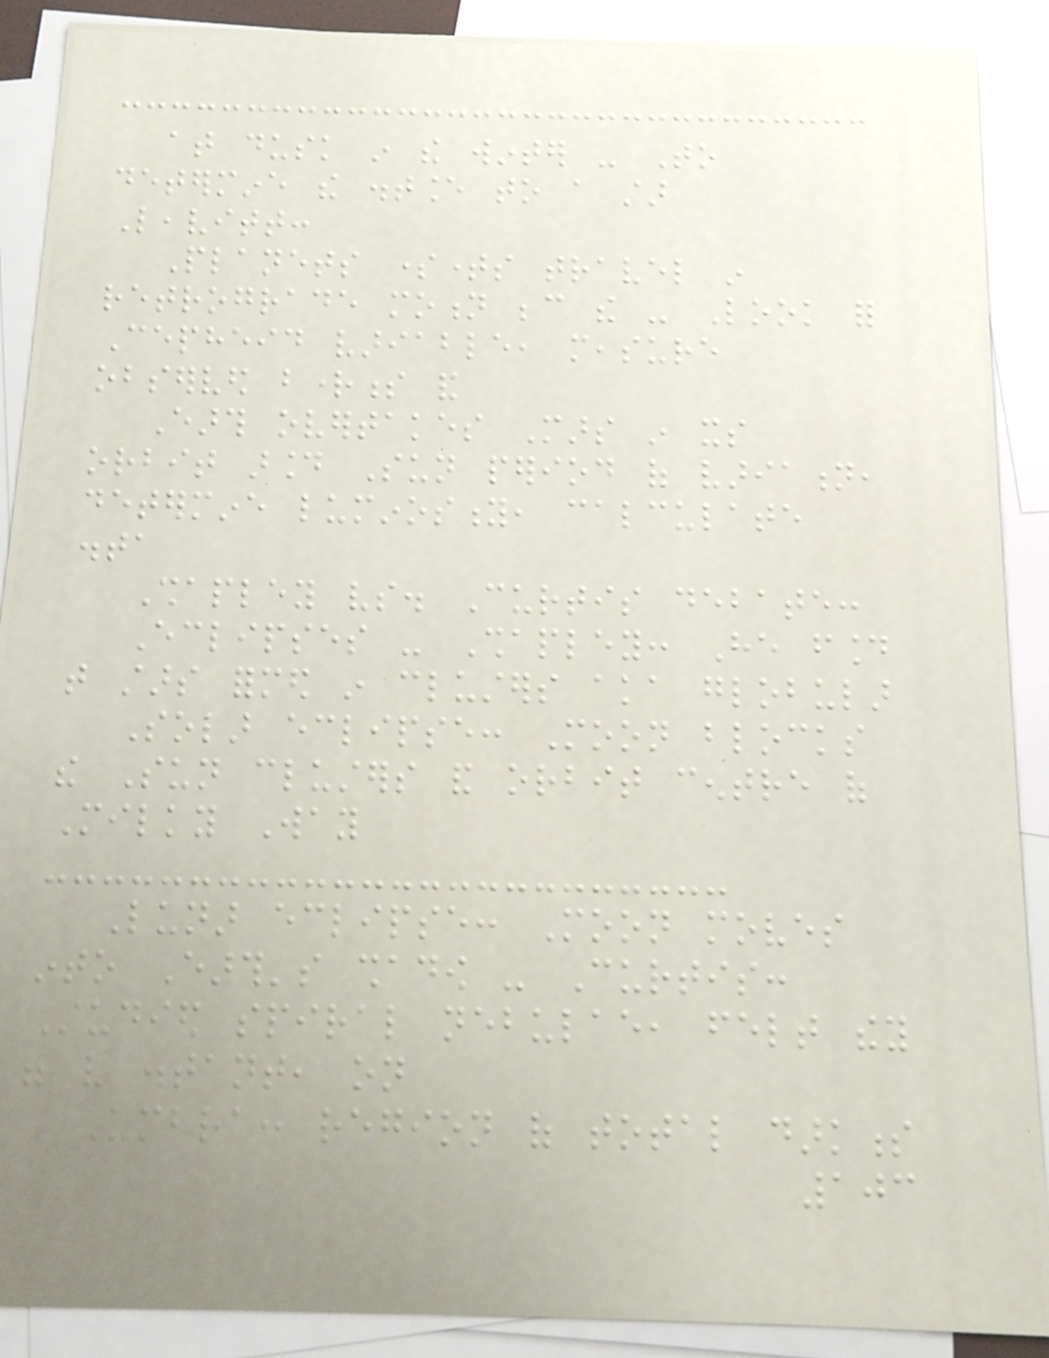at dusk in the winter - To
determine the distance to a star
Leavitt:
Planets sometimes travel in
retrograde motion because the - Look for
Cepheid variable, measure
observed brightness and
Earth overtakes Mars in its
orbit around Sun period of variation,
determine luminosity, calculate
dista
Shapley vs. Curtis debate:
Eclipses - Shapley: He found
that stars formed in clusters aka globular
Solar eclipse: Moon blocks
the Sun clusters and orbit centre of
Milky Way
Lunar eclipse: Moon moves
into Earth's shadow - Curtis:
Studied spiral nebulae, felt they
were very distant, on
Umbra: region of total darkness
103
